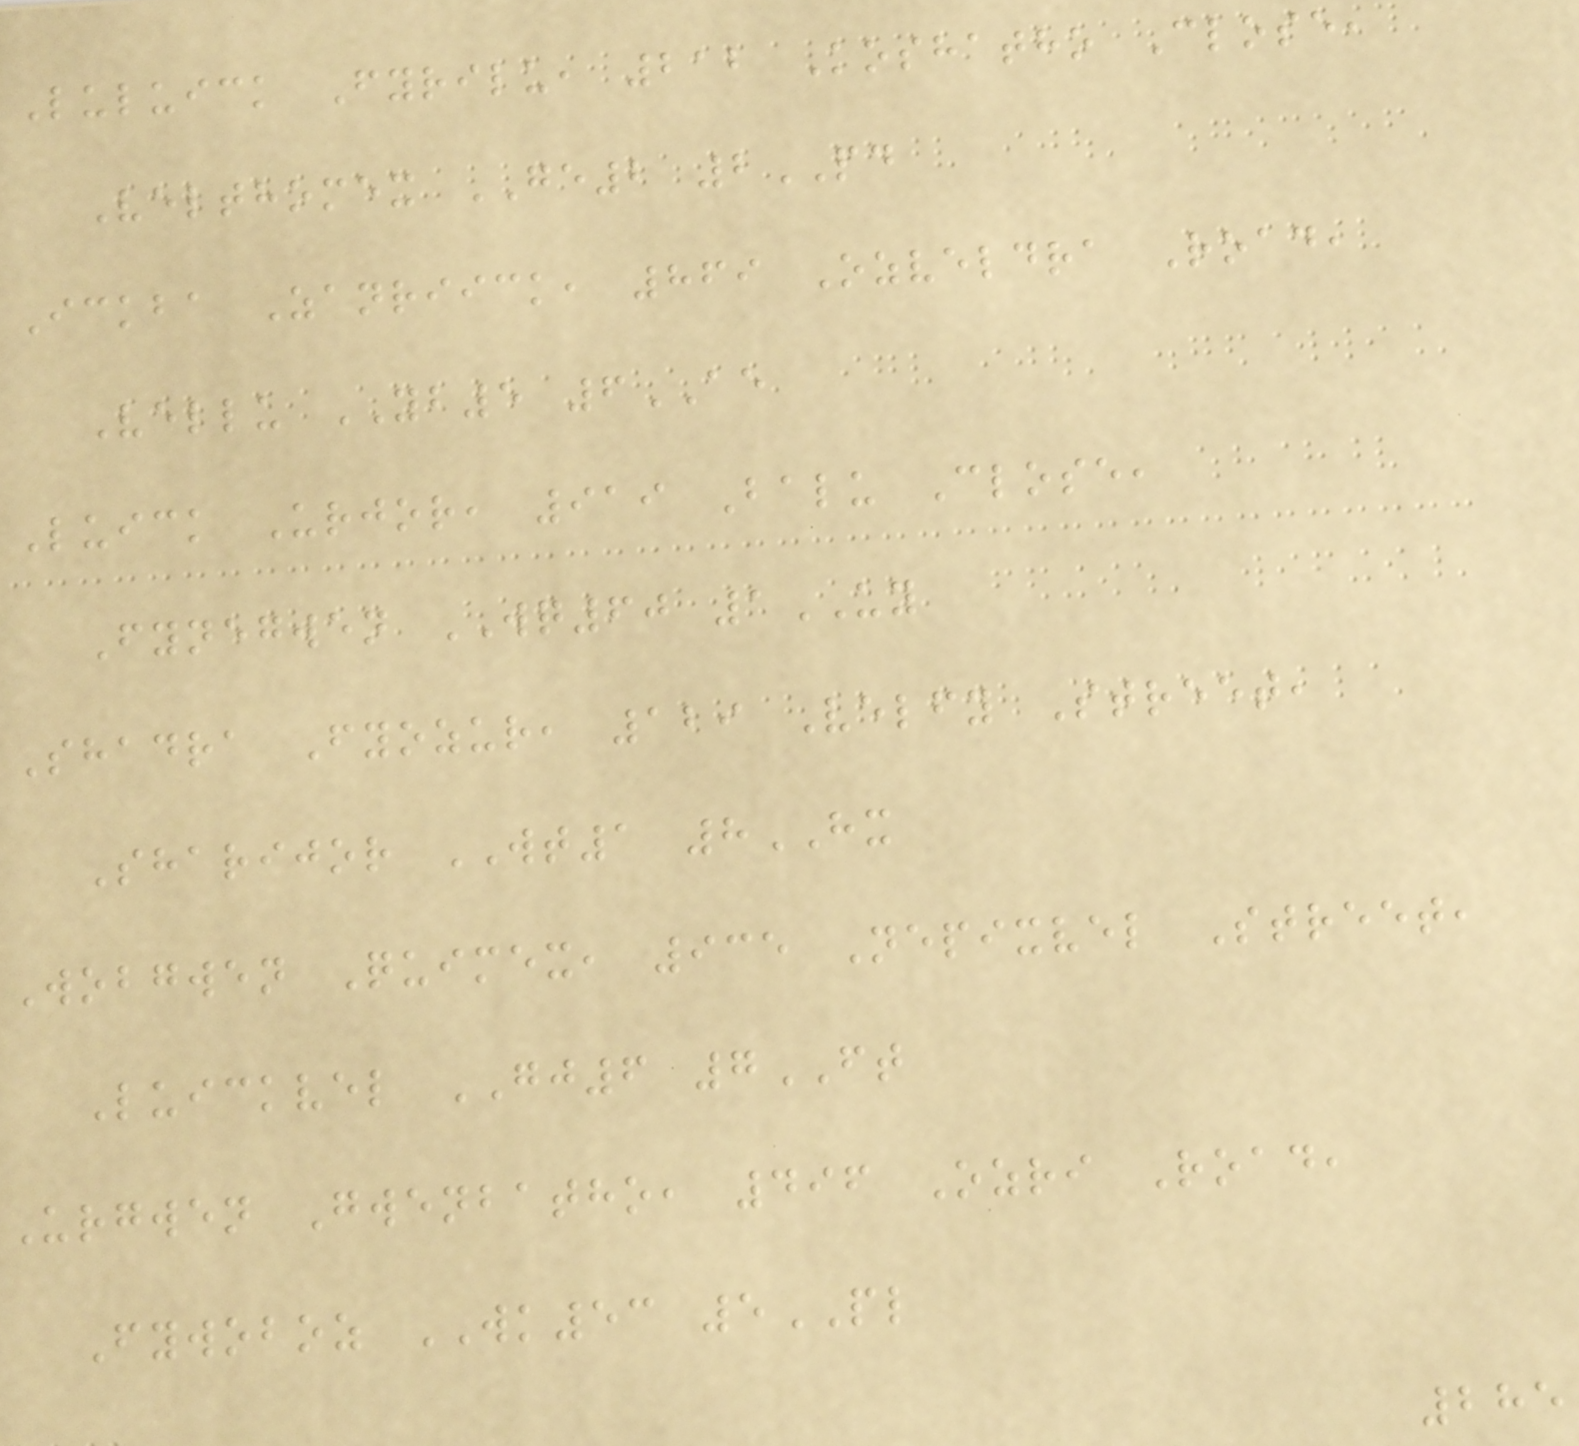Luluick Fyrilu, 212 Koshatho Close,
Velthomex GE2 2PD
Ickba Zanriick, 869 Ozveldra Road,
Vellu YB5 6AE
Luick Urjor, 919 Balu Close,
Fynegwen WQ60 1UY
Shadra Fyozur, 129 Velfy Street,
Sharijor WT1 8HX
Wobgwen Quimex, 935 Nepixvel Street,
Luickvel GJ6 7FT
Urgwen Gwenbatho, 496 Ozri Road,
Fywoboz WK53 5PL
285
